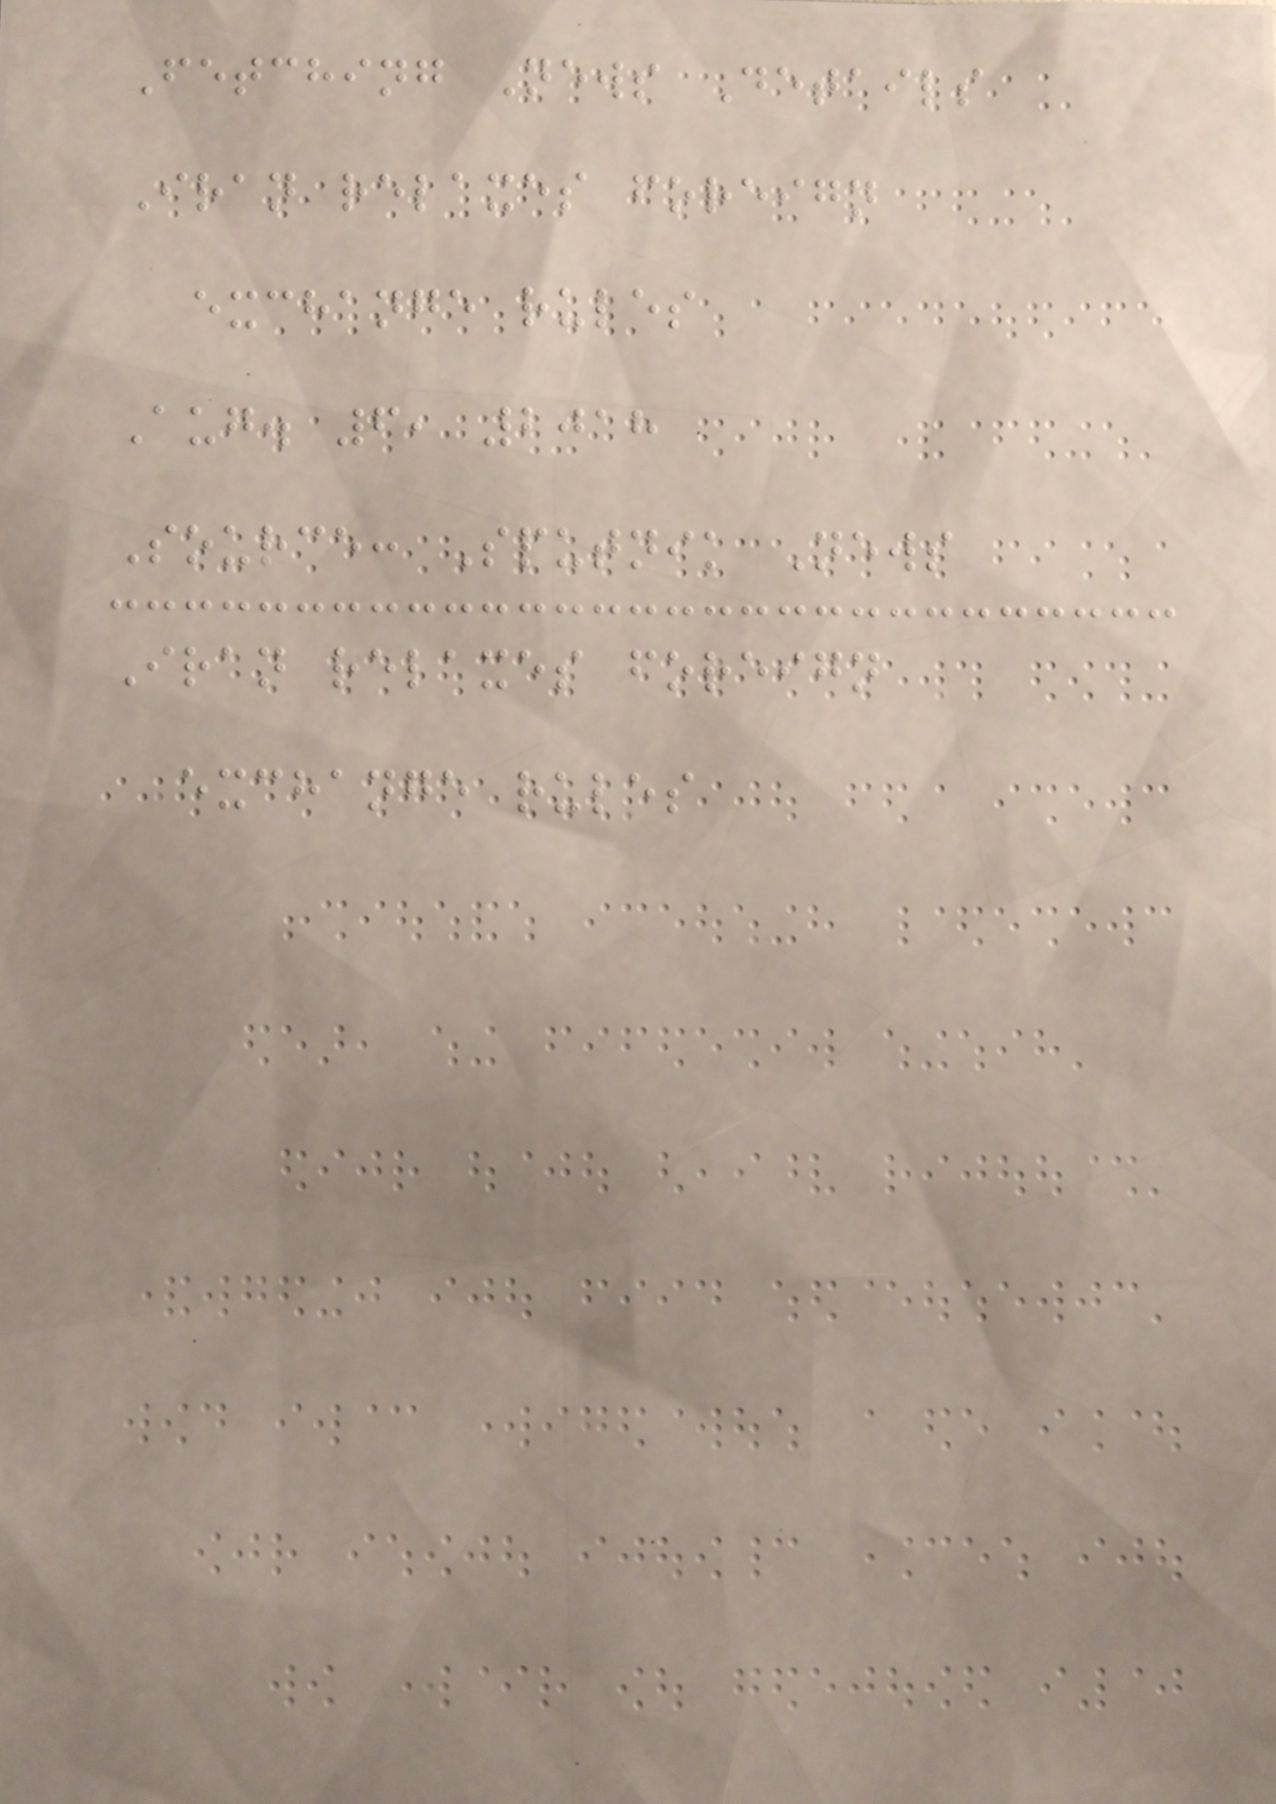Fetching News Details
Iran relaxes foreign
exchange rules
Aug. 6, 2018
Source: Sputnik News
Iran relaxes foreign
exchange rules
